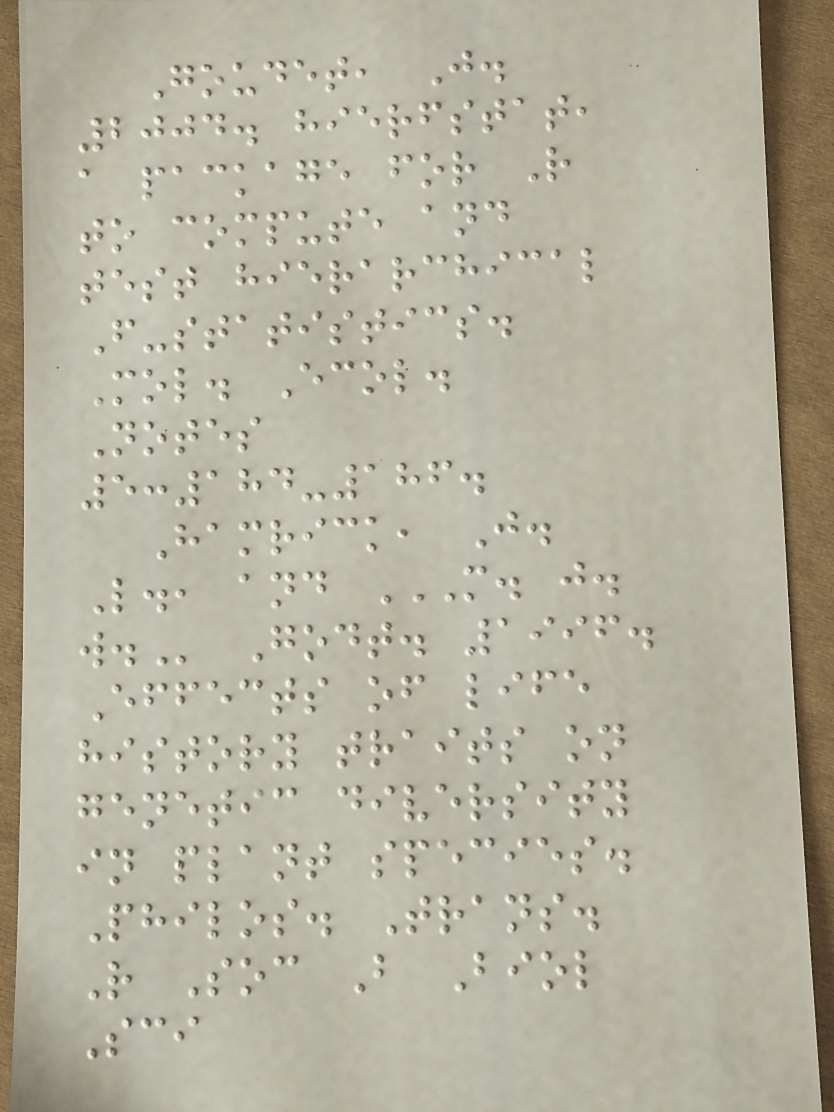Goudet, J.
2004. hierfstat,
a package for R
to compute and
test hierarchical
F-statistics.
Mol. Ecol.
Notes
5:184-186.
Hamrick, J.
L., and M. J.
W. Godt. 1996.
Effects of life
history traits on
genetic diversity
in plant species.
Philos. Trans.
R Soc B Biol
Sci
